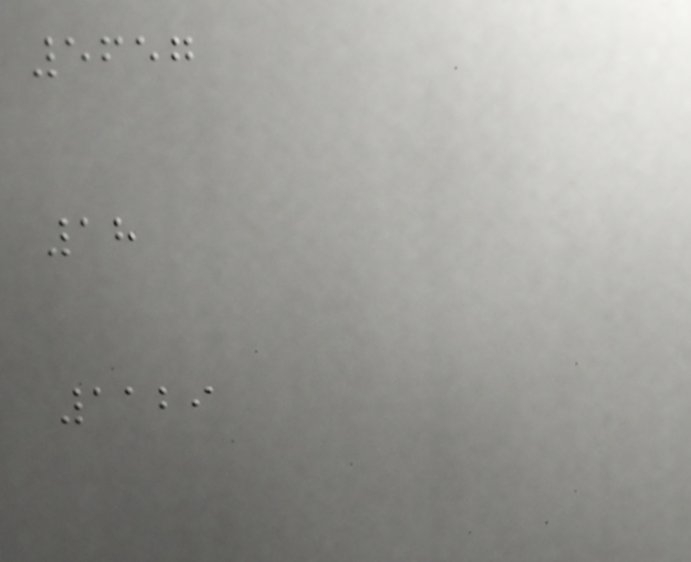5657
18
1129
